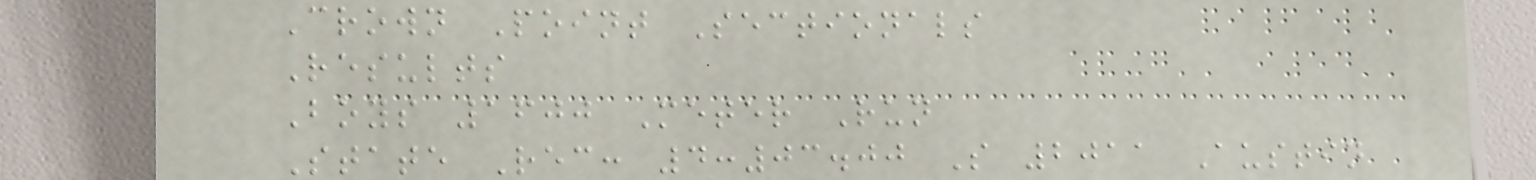Crown Point Sectionals
Results
Boys 1600 Meter Run
State Rec: 4:03.00 S 2011 Austin
